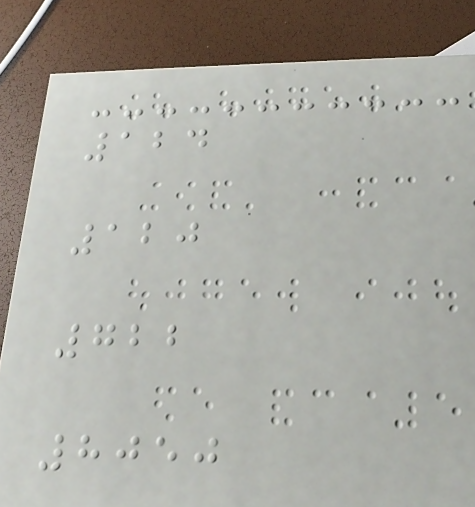124
120
722
8050
